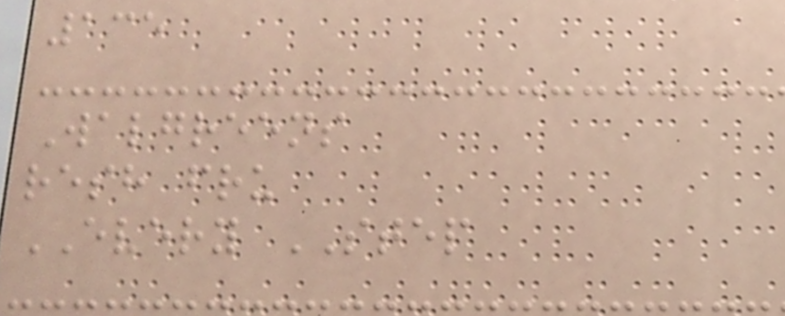135
Walgreens
resh fru
EVERY STEP
